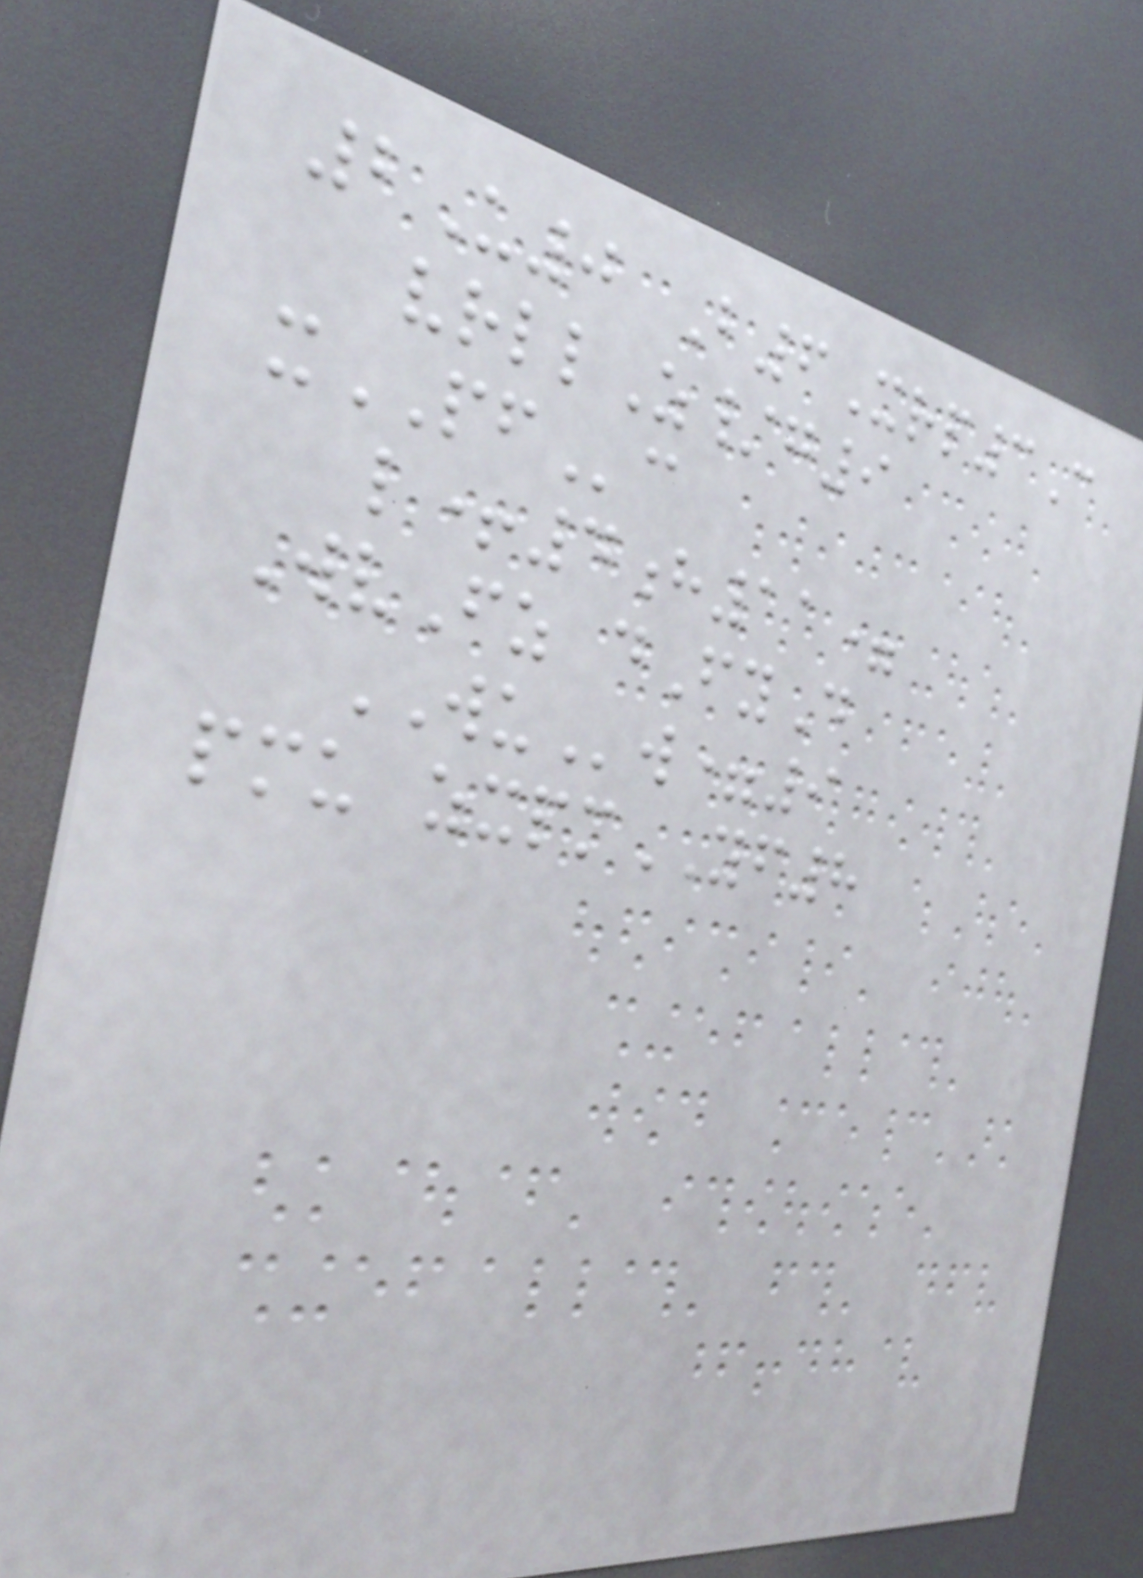2U0 B6Xrp3C
vrllZ/g9
xPFc
l+4h11=
WvFz dFyD
WUw=9
pmu zxpmYF8
